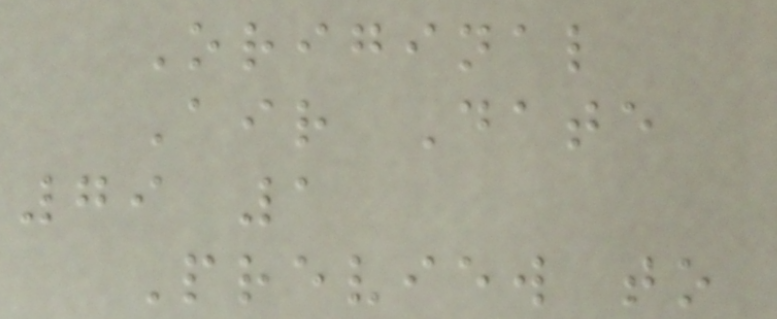Original
Air Date
79 1
Preview to
